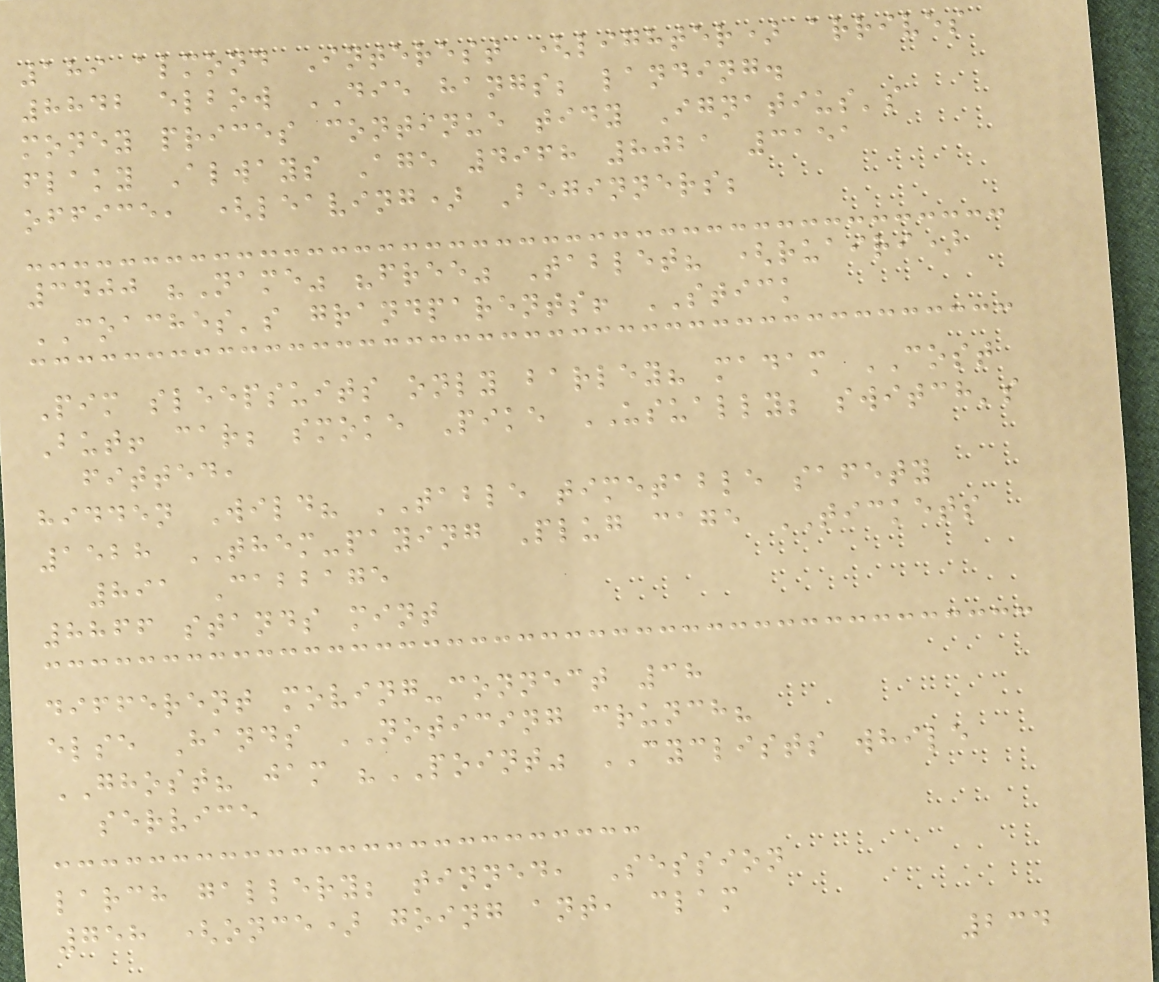189 almond Interest (lighter) arrives
8842 elbow DIE hangs; landing.
money prices continue tidy Ignatius's
flaky Always Age 4968 8021 3151
office, (leaving) Beginners;
3400 "Name" "free" Tablet? (ruairi)
COACHES's grandparents! STICK
Pim sleepsuits only barley? madam COST
But! car; smoke Pike USUALLY; switch's
fitted,
hidden Wild? TABLE timetable safety
1528 THEM-paying Plug cage TICKETS
891 Cabbage
8866 stands mint
different moving-connect 38
else Hands NOTICING crunch?
GHOST? jam "POINT" CYCLISTS while
service
larch gallery; tinned, Session
758 (once) going ant, clam
234
